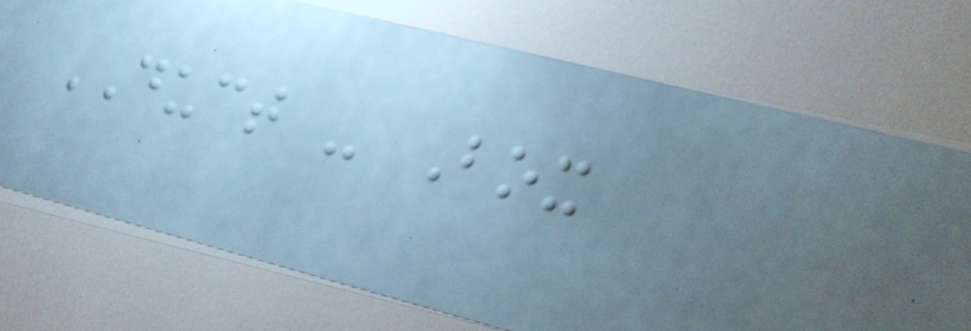DUCT - Box
